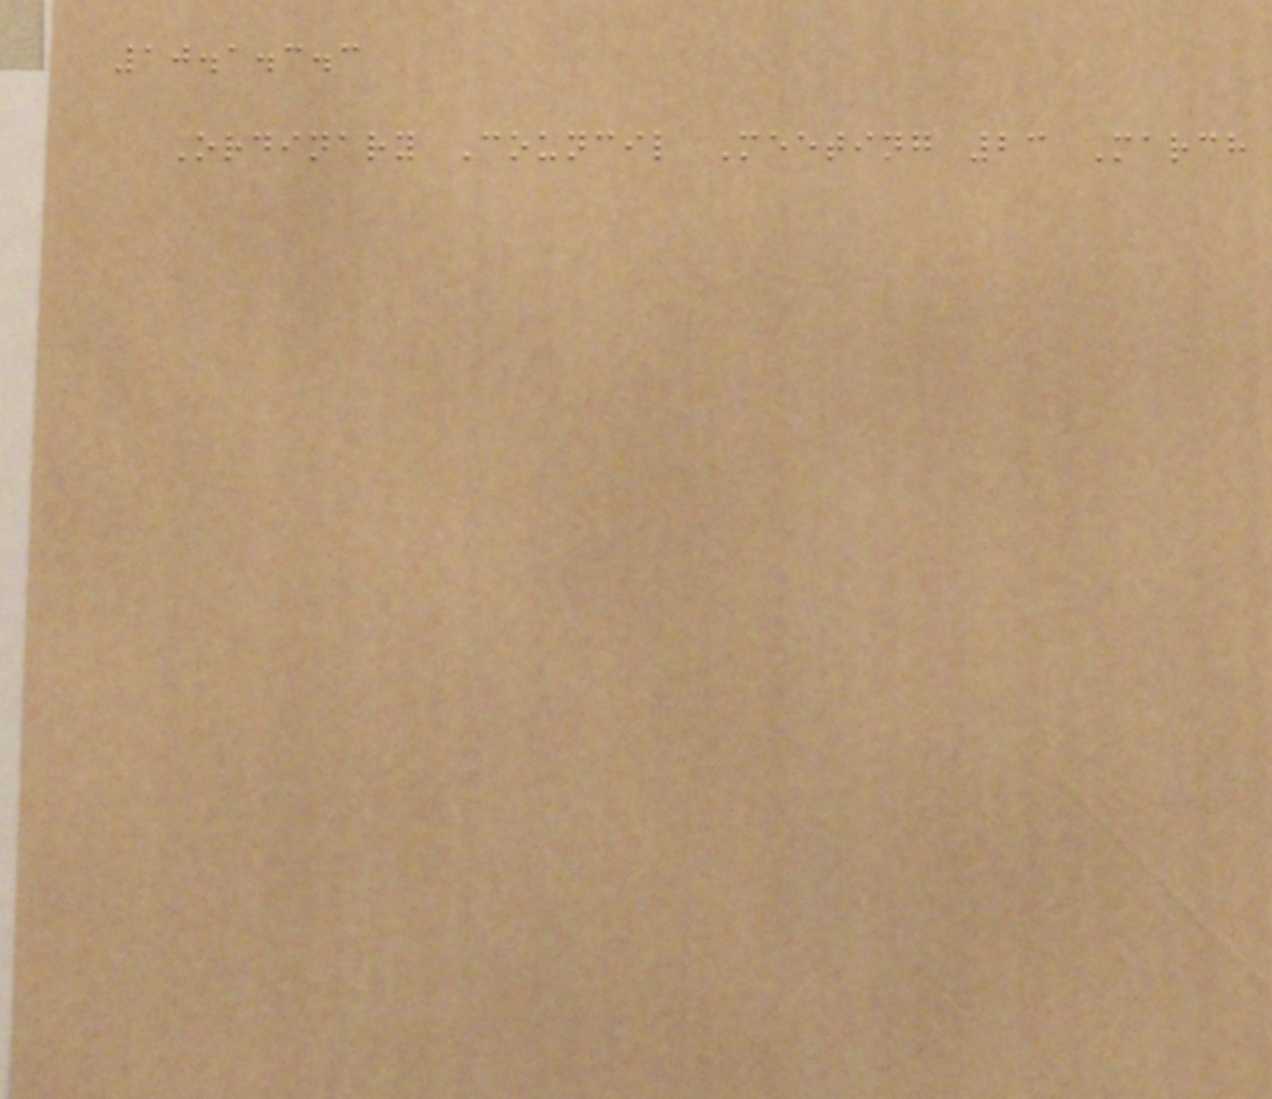10.1.3.3
Ordinary Council Meeting 23 March
